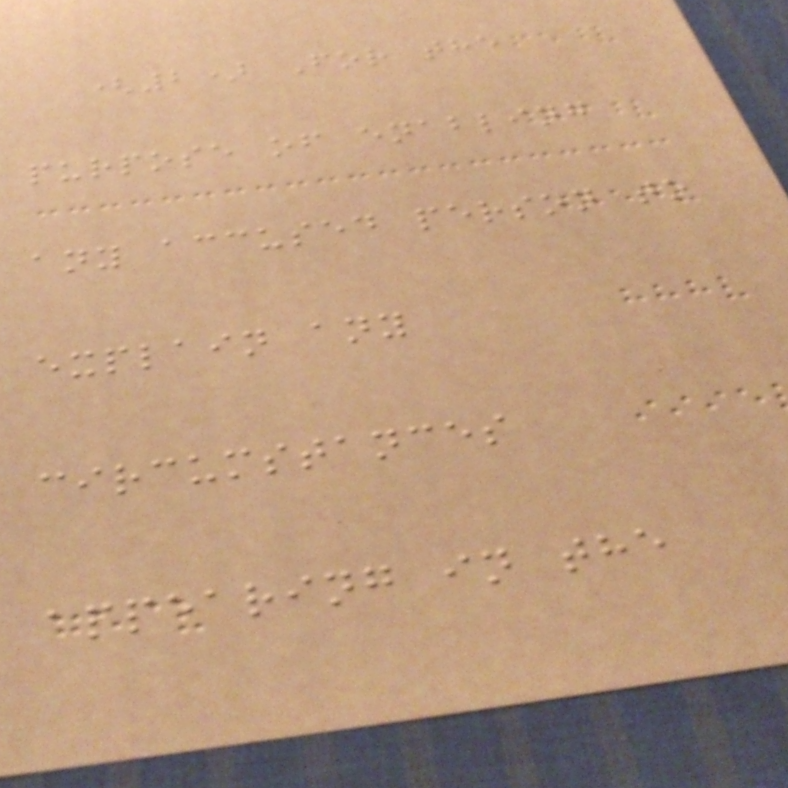(2) For the
purpose of enabling
any accused person to
explain any
circumstances
appearing in the
